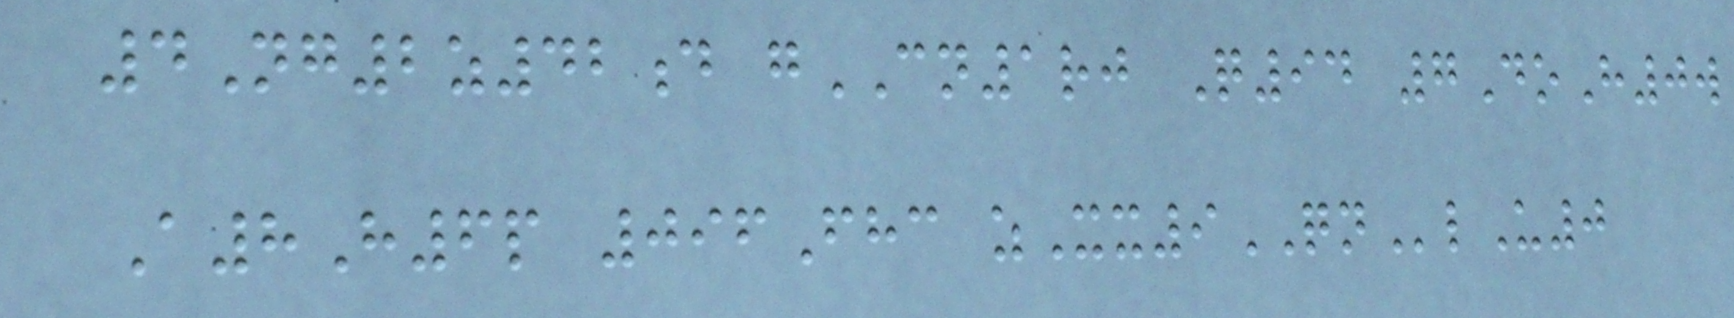4Ng2z42d gCN1rj Q94 7DoH0w
A8H6p 096Fhc zXx9QNlU0
